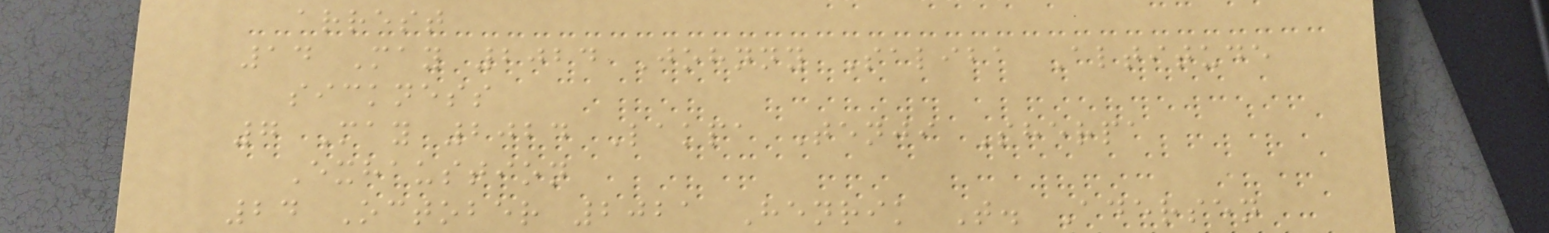arrest
14 May 2024 Johnny Saliba Altitude
sickness
7 May 2024 Lakpa Tenji Sherpa
Exhaustion
24 October 2021 Henrik T. Adersen
